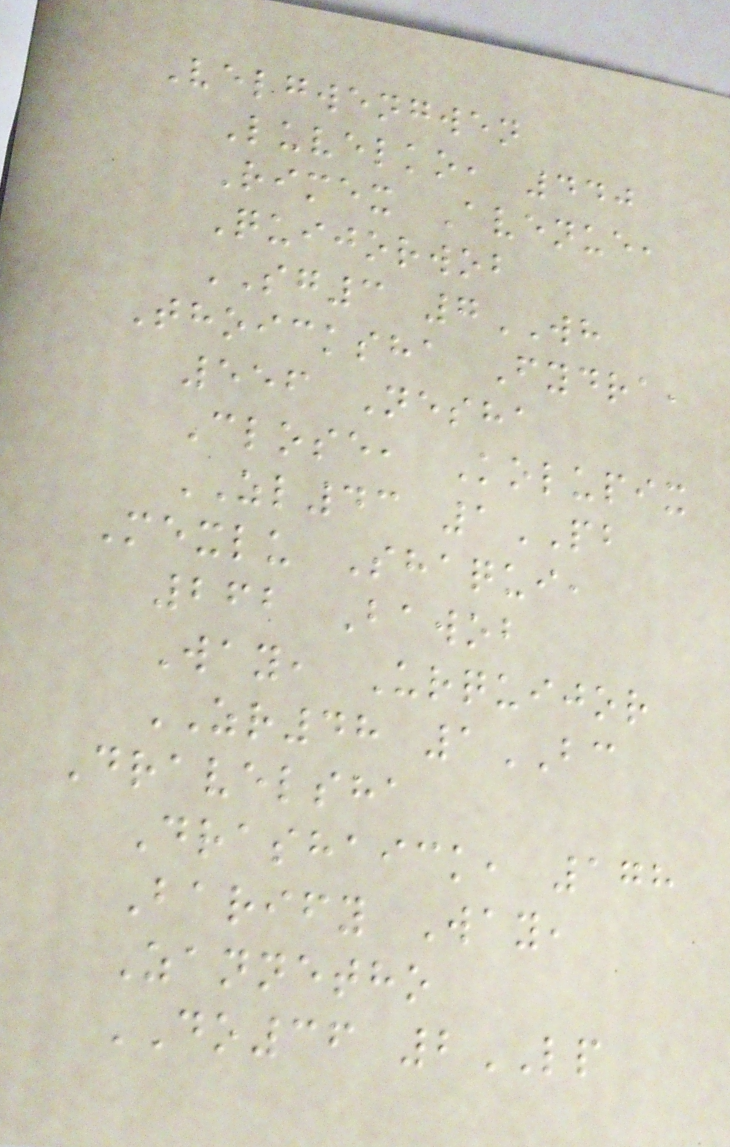Velgwengwen
Luvelko, 440
Rimex Avenue,
Quijorwob
SG3 7WH
Thoicksha Fydra,
556 Nesha
Close, Kolupix
ZL43 1PB
Mexlu Shaqui,
262 Bawob
Way, Urquijor
ZR48 1BC
Dravelsha
Drashaick, 178
Barify Way,
Zannetho
DO36 2LP
